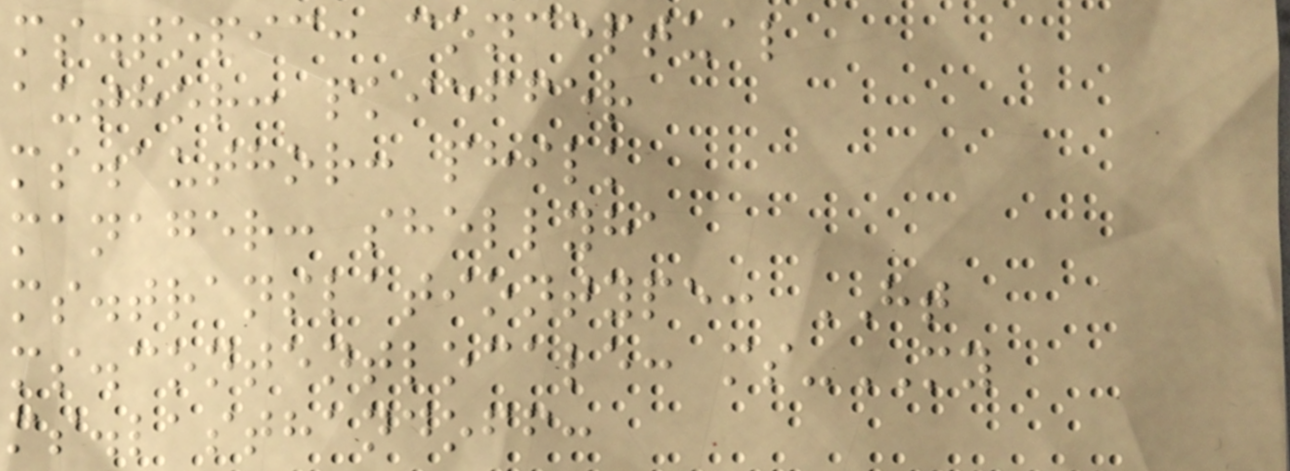ms.topic: conceptual
author: pkieffer
ms.author: philk
manager: shellyha
ms.translationtype: HT
ms.contentlocale: ms-MY
ms.lasthandoff:
